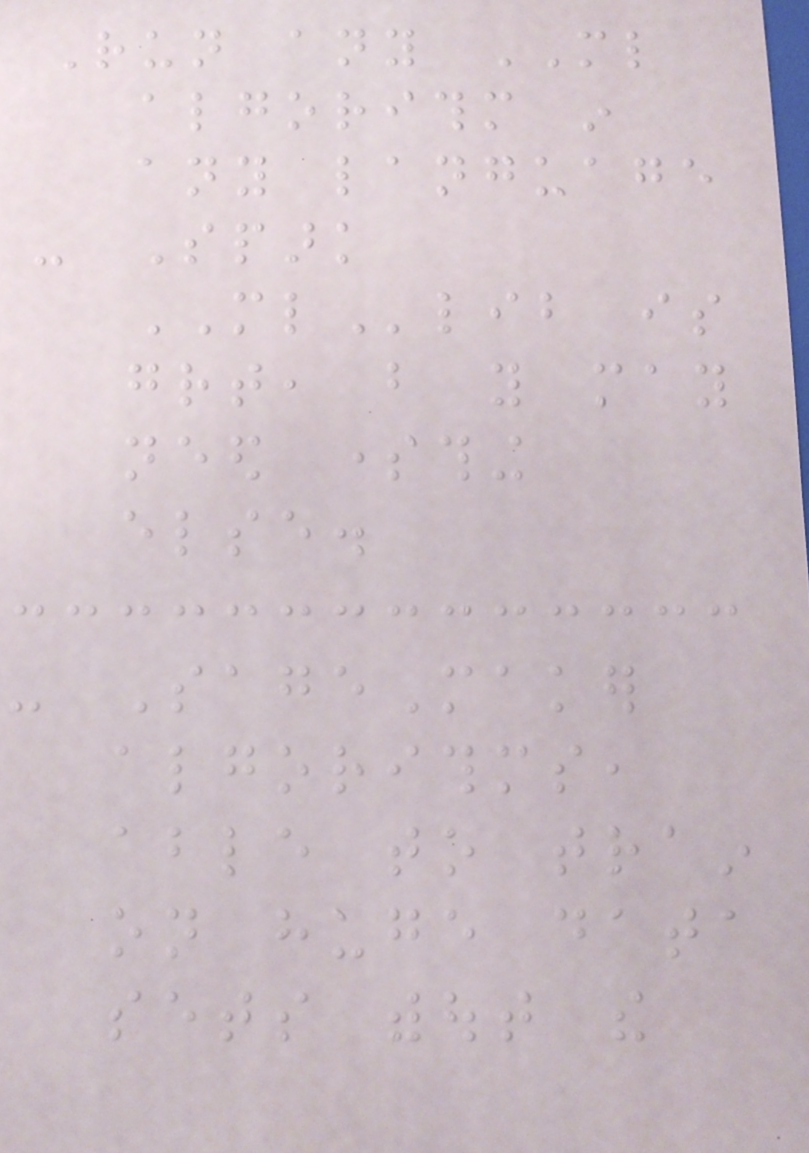Run any ML
algorithm in
any language
- Spark
MLlib is
great, but you may
need something
else.
- SageMaker
algorithms,
able to train
on huge data
sets without the
